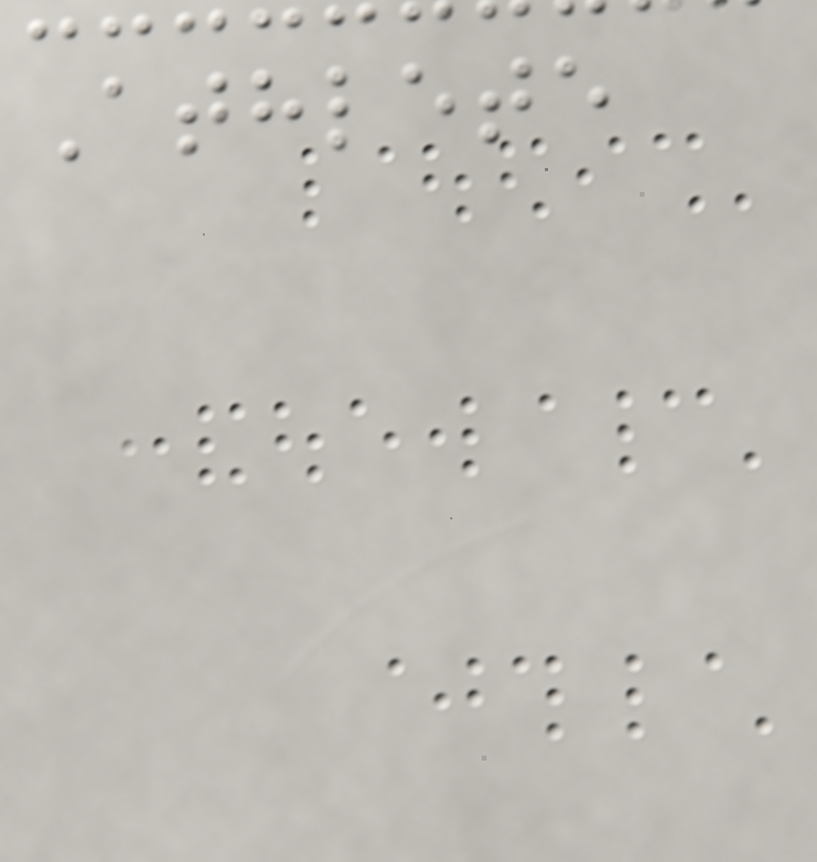Athlete
